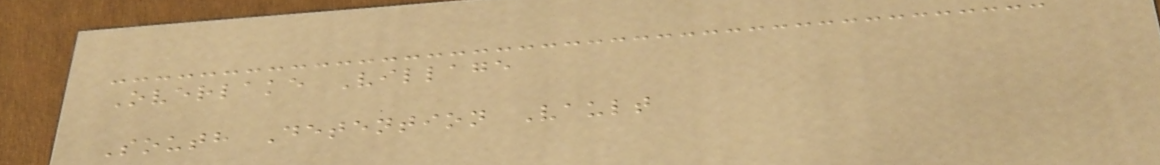Overlake Village
South Detention Vault
